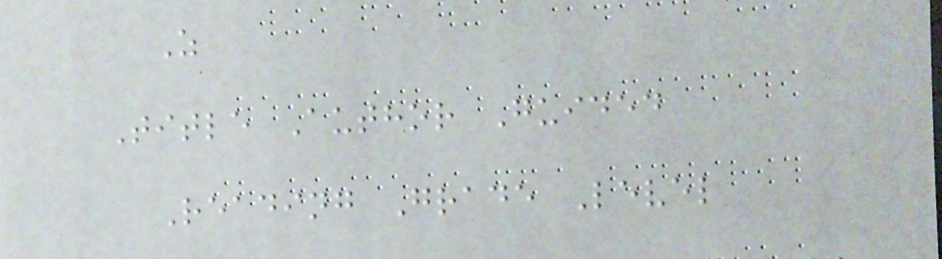Z
Title Author Guided
Reading Grade Level
